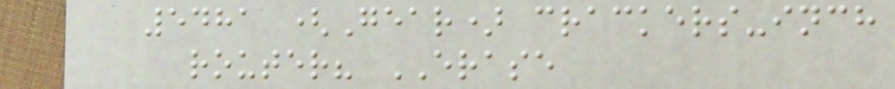5481 (Gear) crackers-inch
router? ERASE
